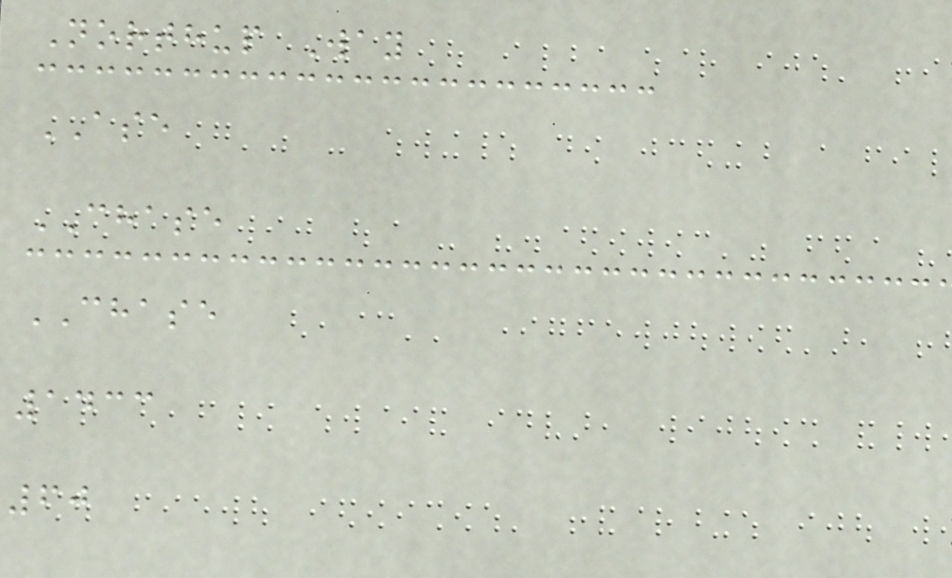Northup Way
ASE
CHASE
CHASE
1433
60
